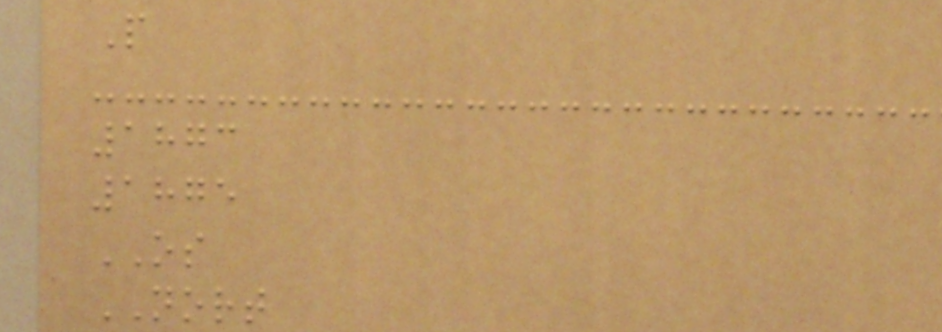P
1873
1875
OS
NORT
